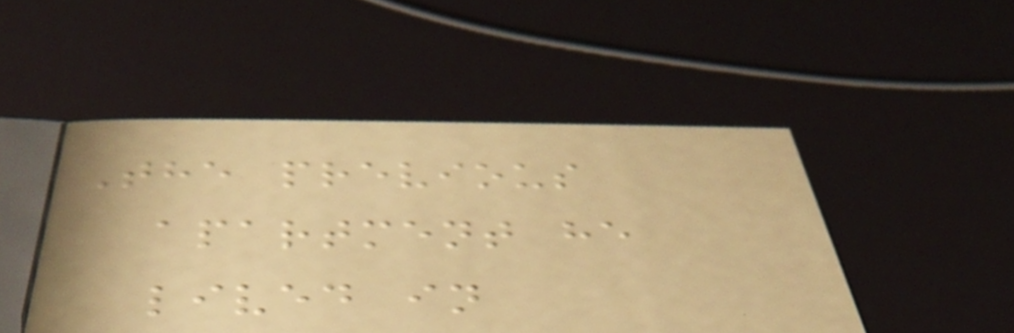The previous
apartment he
lived in
